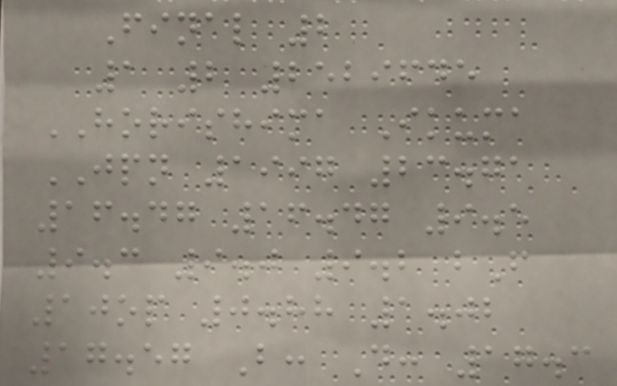Final 2
1 2 2529645
HORISHIMA Ikuma
JPN 1997 23.71
16.47 16.47 9.5
9.3 9.0 9.2 bF
10op 0.88 1.02
17.57 B: D: 17.3
